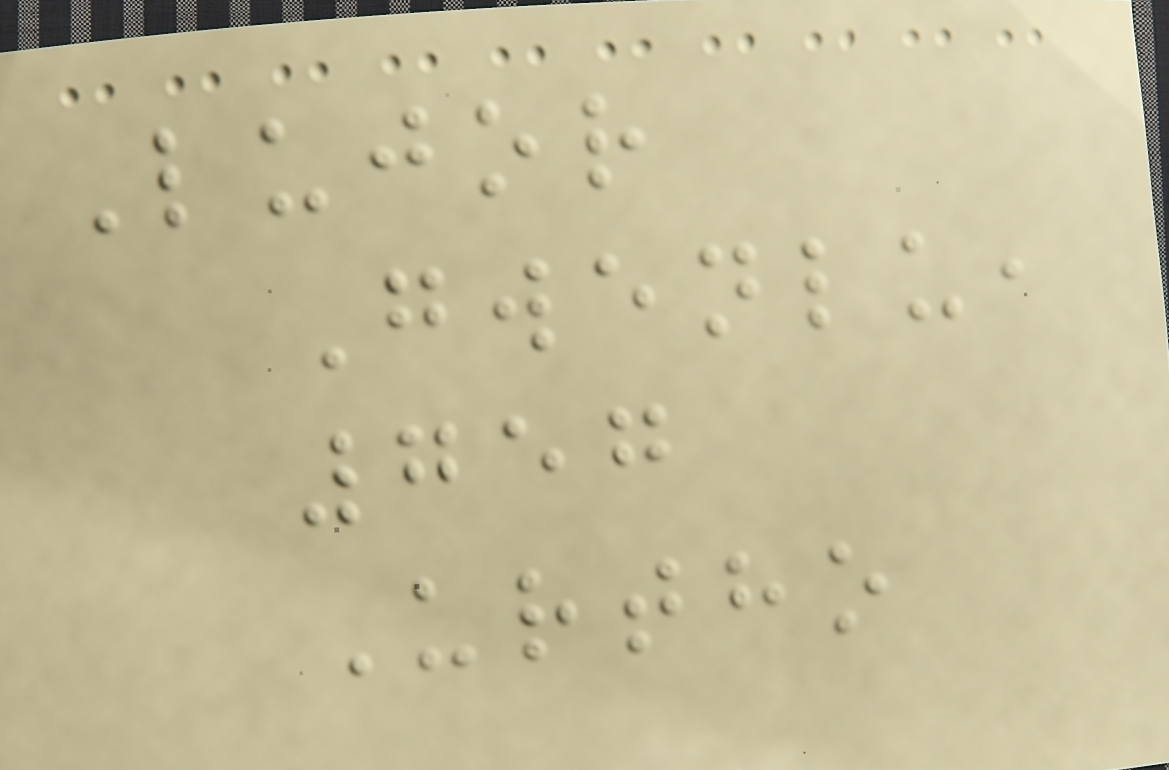Lujor
Gwenlu,
757
Urtho
